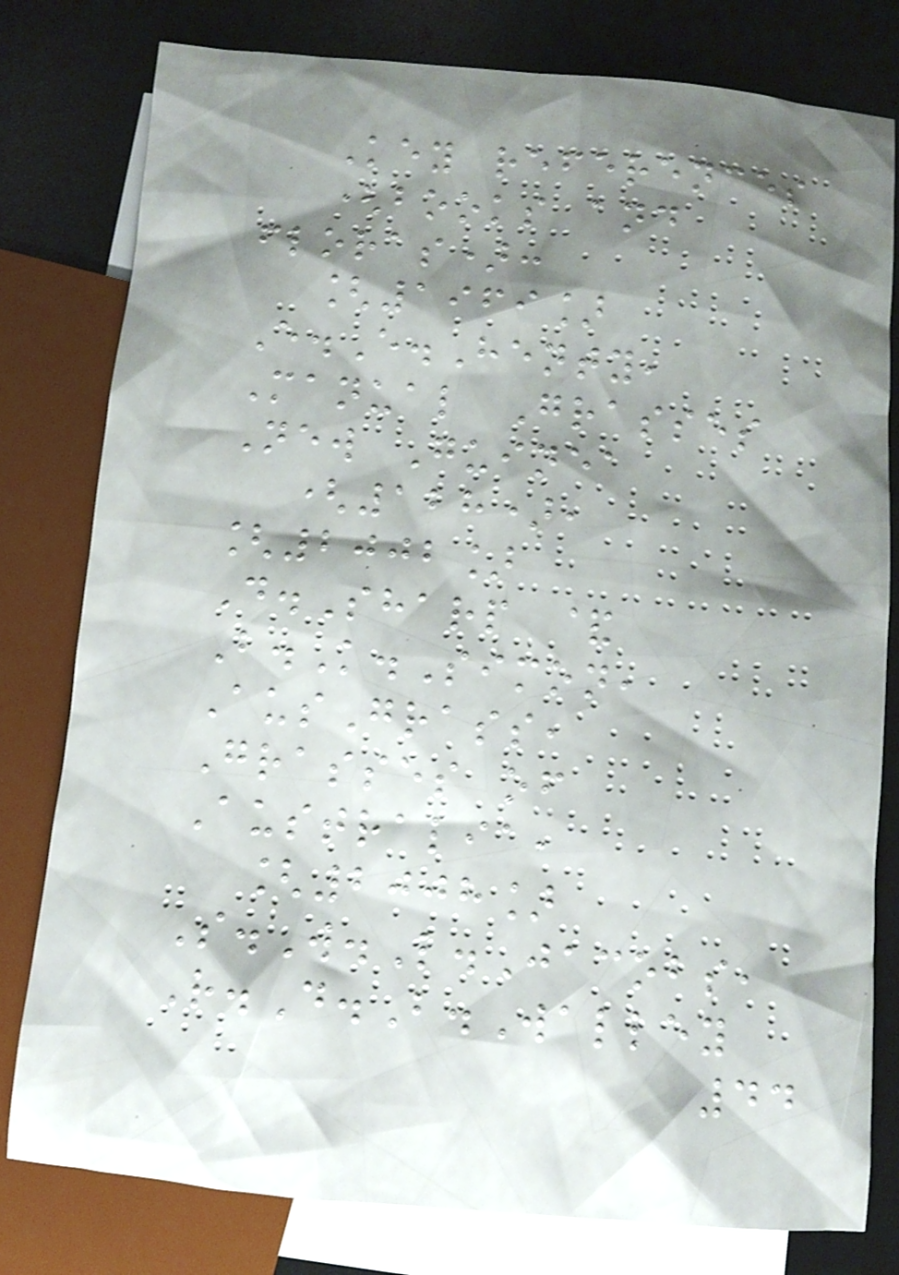Key references
(books and
floras):
[1969]
E.E.Henty,
Manual Grasses
New Guinea
(128),
[2002]
D.Sharp &
B.K.Simon,
AusGrass,
Grasses of
Australia,
[2008]
S.W.L.Jacobs,
R.D.B.Walley
44
